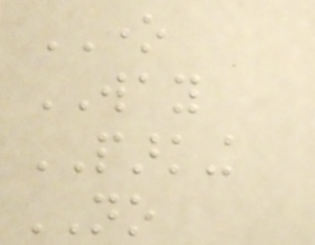ONE
WAY
PARKING
NO
